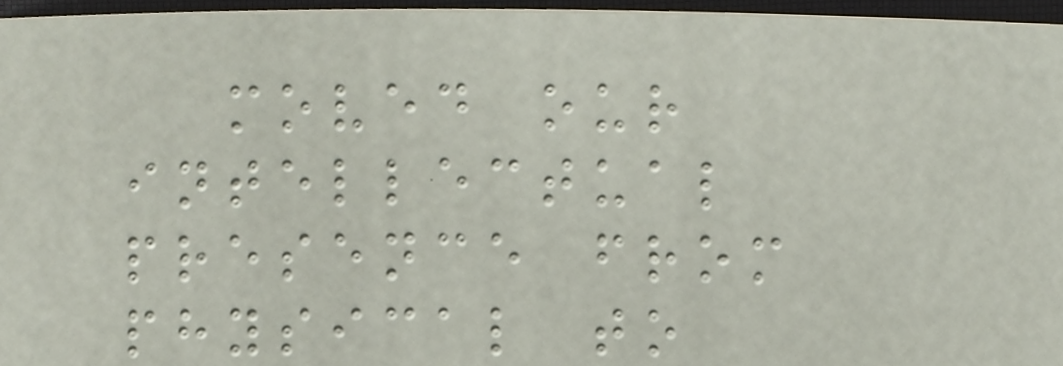moved our
intellectual
presence from
physical to
